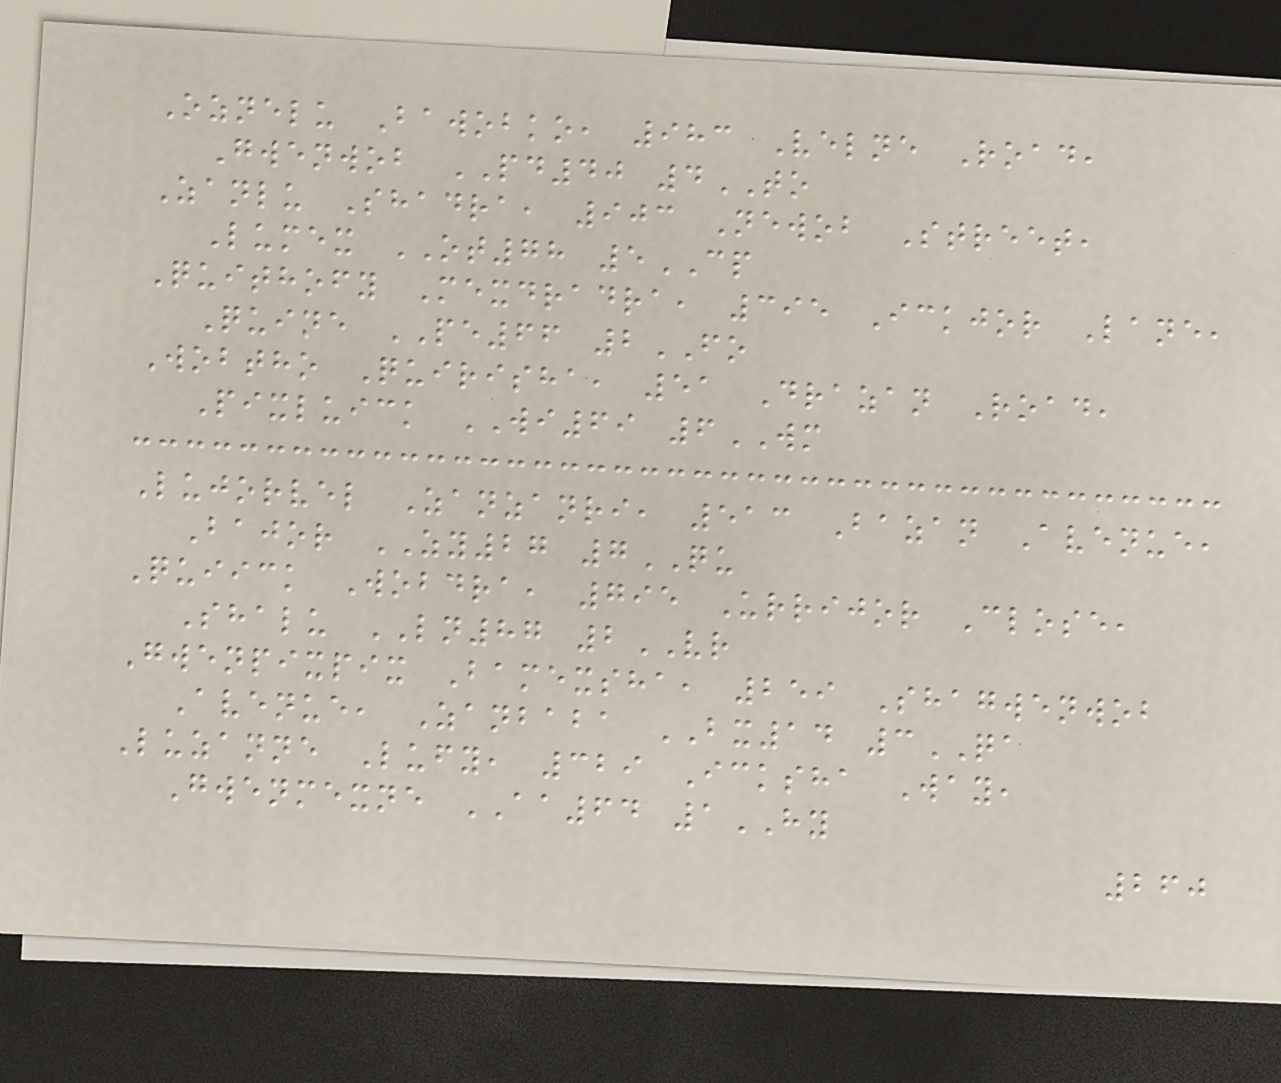Oznelu Bawobko, 983 Velne Road,
Gwenwob PD40 4TO
Zanlu Shadra, 903 Newob Street,
Lumex OT78 5CP
Quithofy Mexdradra, 395 Ickjor Lane,
Quine PE66 2FO
Wobtho Quirisha, 51 Drazan Road,
Pixluick WI69 6WM
Lujorvel Zanzanri, 513 Bazan Avenue,
Bajor ZY27 7QU
Quiick Wobdra, 795 Urrijor Close,
Shalu LN87 2VR
Gwenpixpix Bamexsha, 259 Shagwenwob
Avenue, Zanbaba BX14 3QA
Luzanne Lufy, 329 Icksha Way,
Gwenmexne AA64 1HY
260
